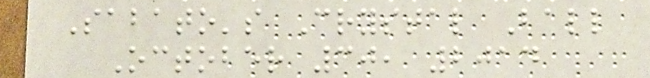Sabato's Crystal Ball
October 30, 2014
